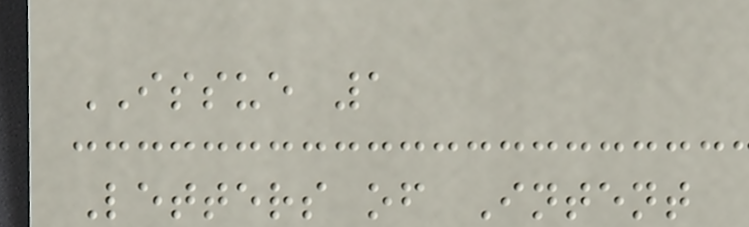ISSUE 1
Letters of Intent
